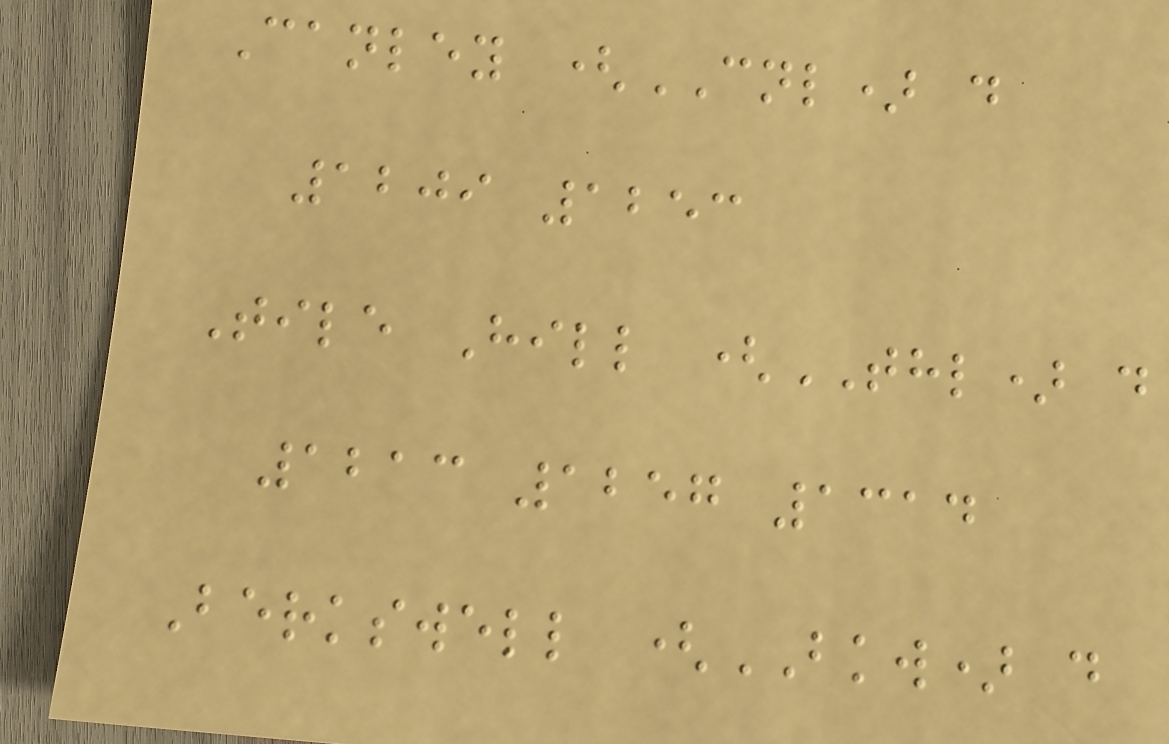Canley (CNL) d
1209 1253
Tile Hill (THL) d
1213 1257 1314
Berkswell (BKW) d
